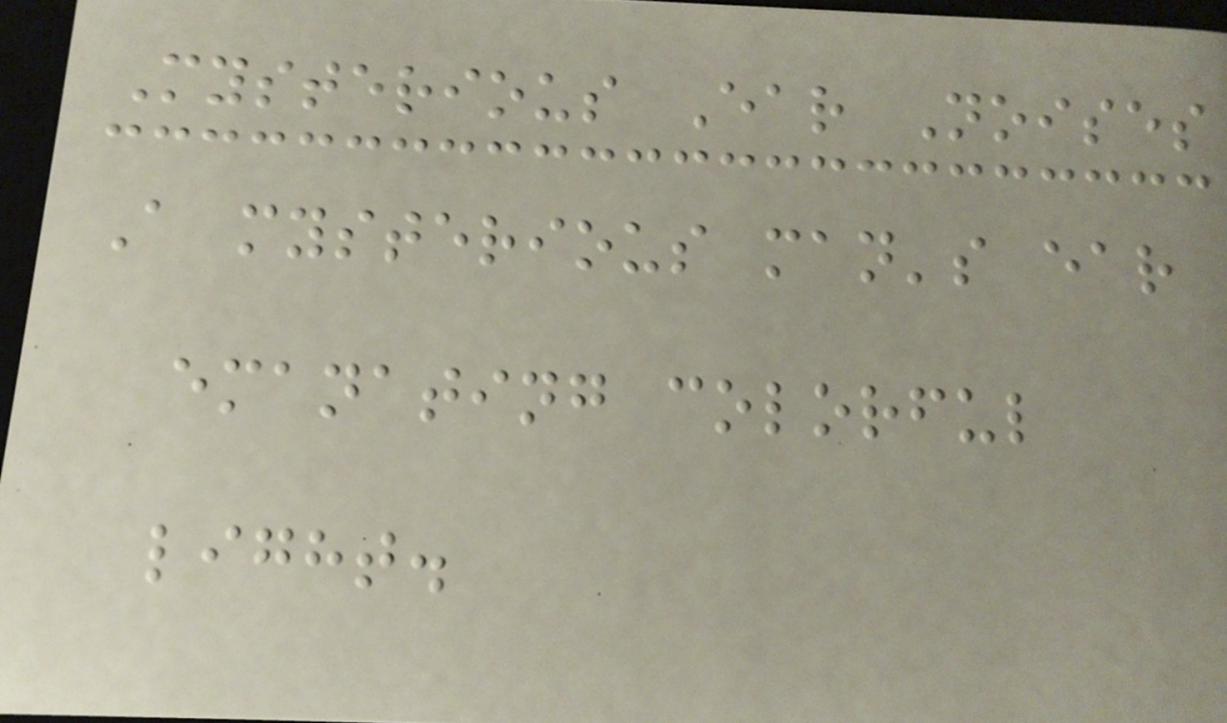Mysterious Ear Noises
A mysterious man's ear
emanating colorful
light.
